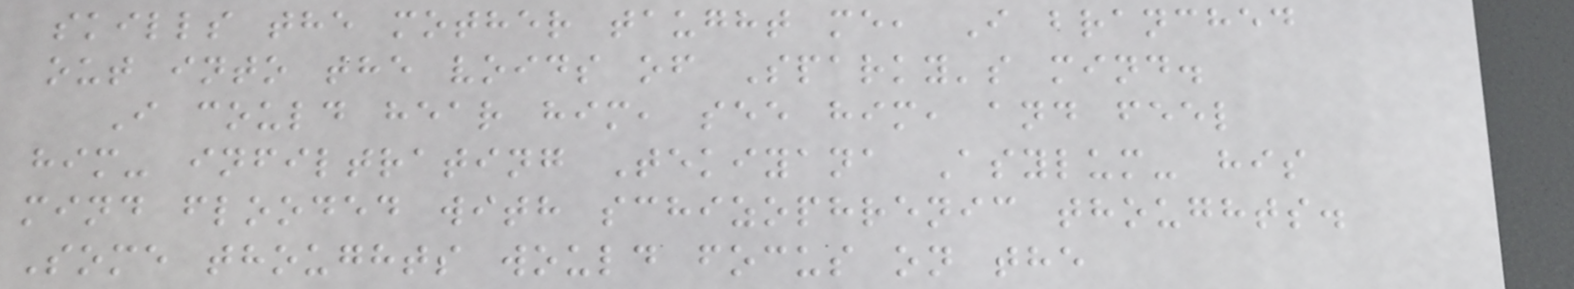skills the mother taught me, I branched
out into the voids of Sparky's mind.
I could hear him, see him, and feel
him- infiltrating Tekiyana Asylum- his
mind flooded with schizophrenic thoughts.
Some thoughts would focus on the
